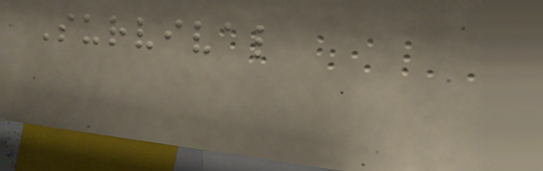Survival
